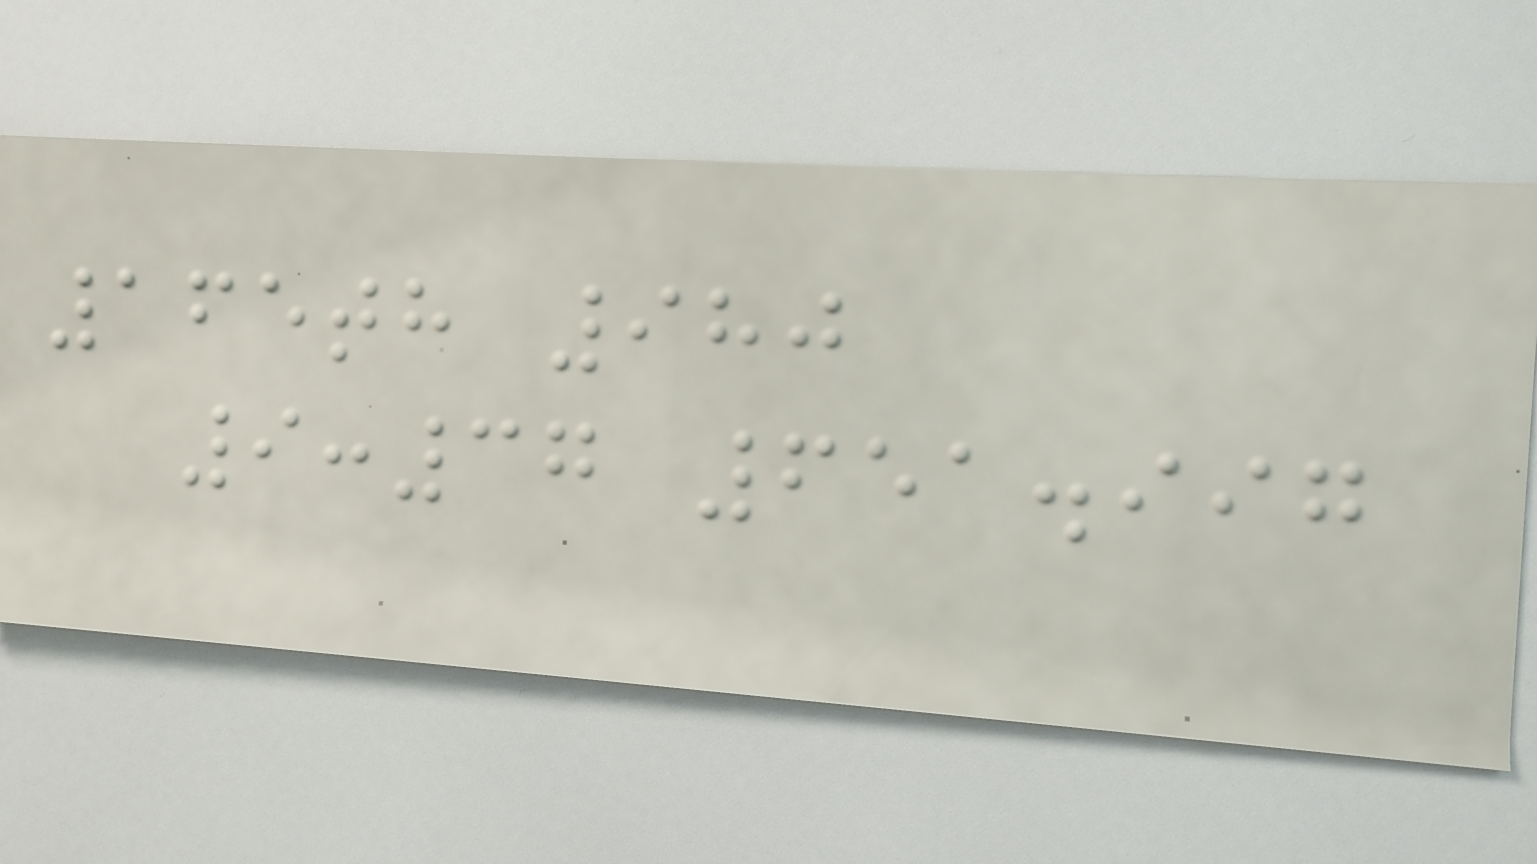165th 980
9:37 651.997
